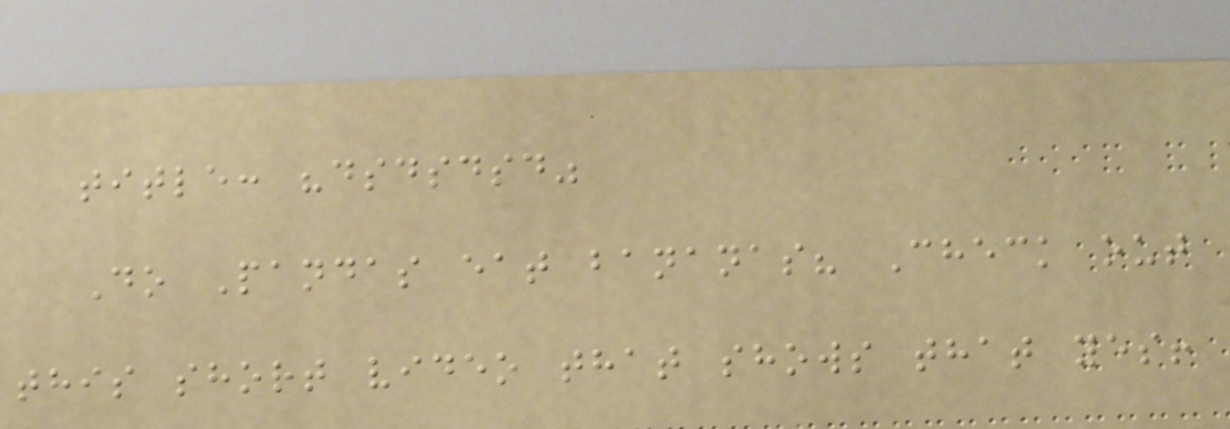title: "dsdsdsd"
Do Pandas eat bananas? Check out
this short video that shows that yes!
